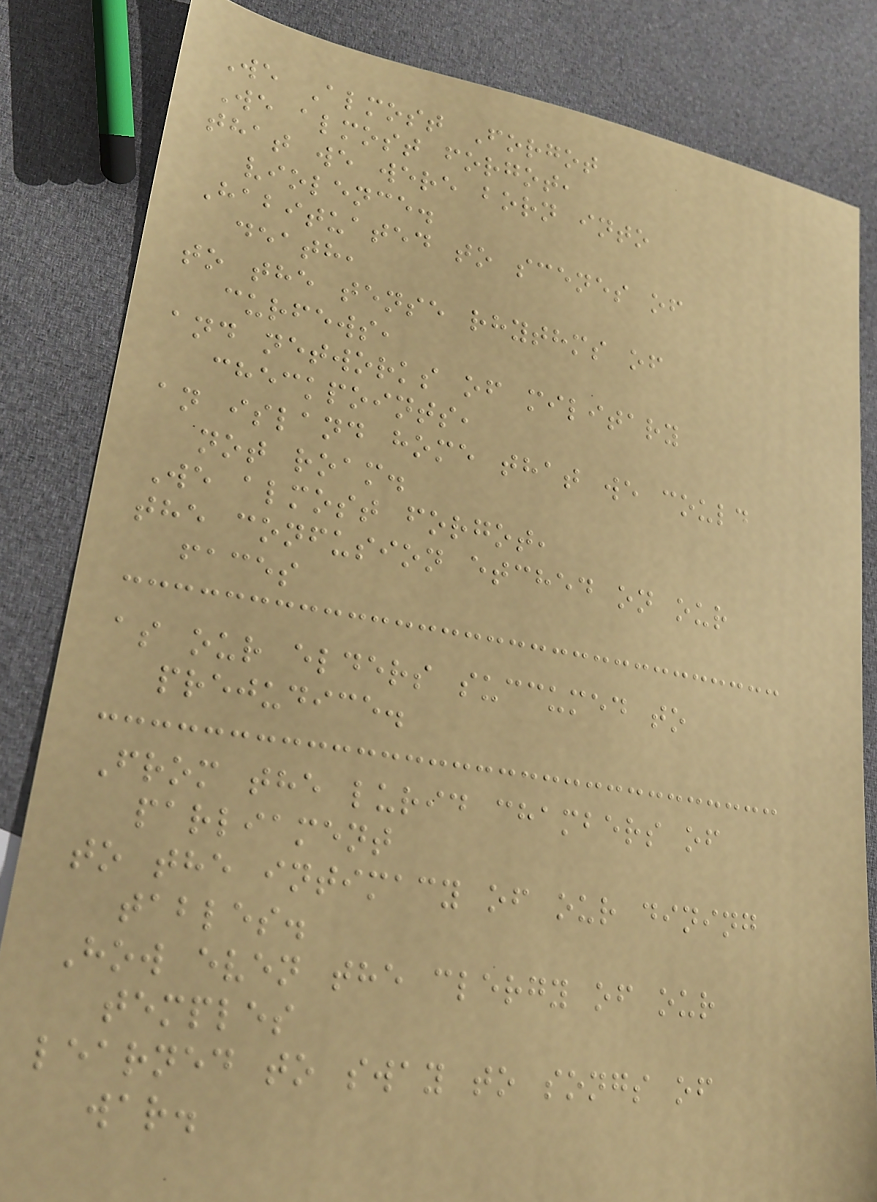We Almost Forgot
We almost forgot,
that we were born into
violence.
Habituated to scenes of
death,
to the tense rhythms of
curfews,
and networks of military
checkpoints,
an island home that we could
not roam.
We almost forgot,
the confusion etched on our
faces
as our elders succumed to
prejudice.
From the lurid chambers of
parliament
to the intimacy of our dining
tables.
How even the clergy of our
temples
learned to sway to songs of
war.
